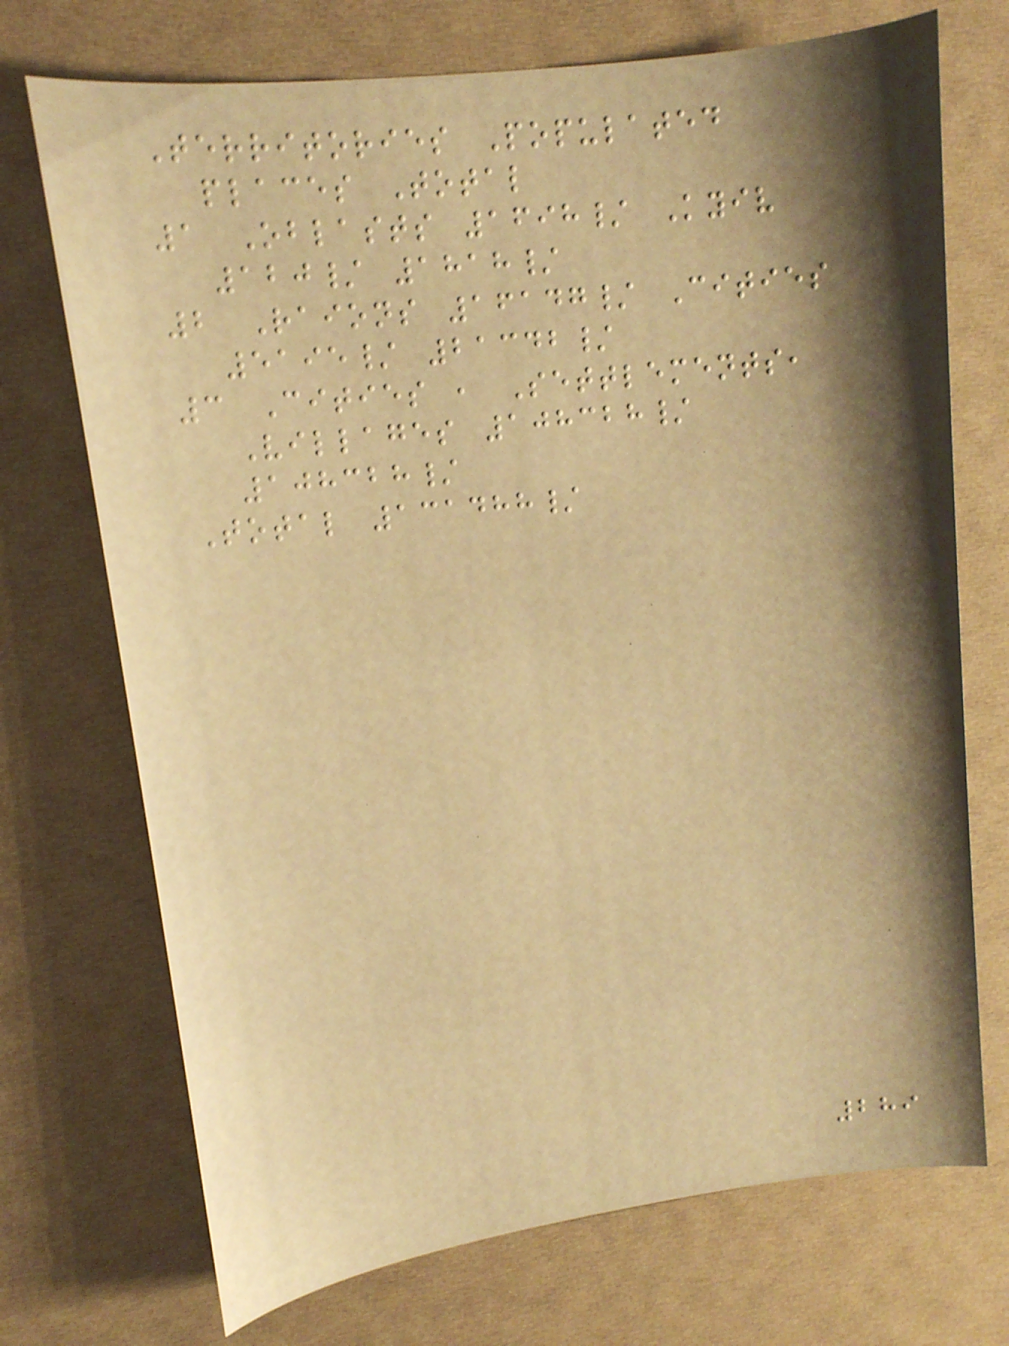Territories Populated
places Total
1 Oblasts 1698/ Kyiv
120/ 1818/
2 Raions 16147/ Cities
5195/ 21342/
3 Cities , Settlements,
Villages 108328/
108328/
Total 131488/
289
